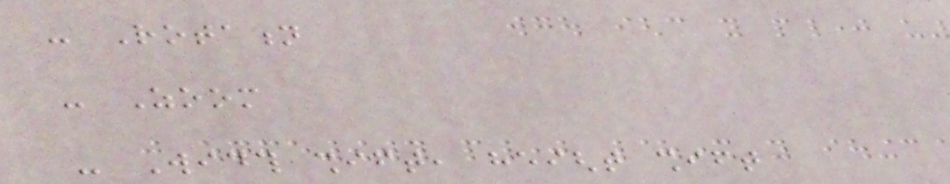- Rotation
- Zoom
- Width shift, height shift
